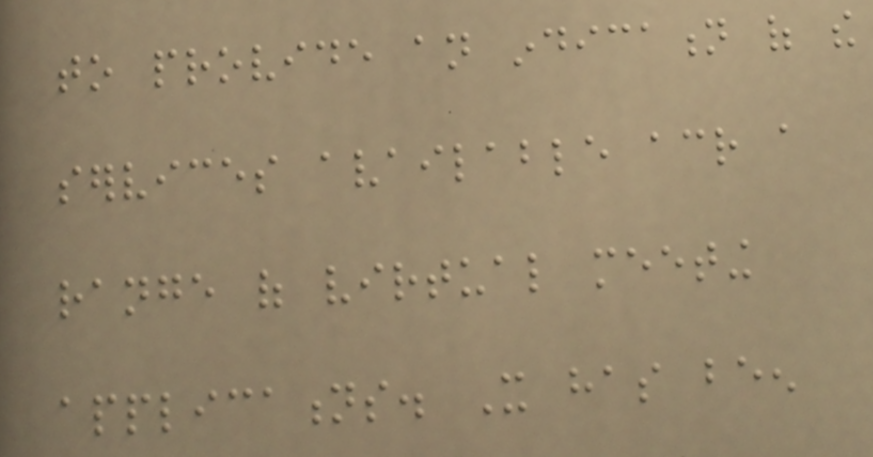to provide an indication of the
services available across a
range of virtual meeting
applications. It has been
